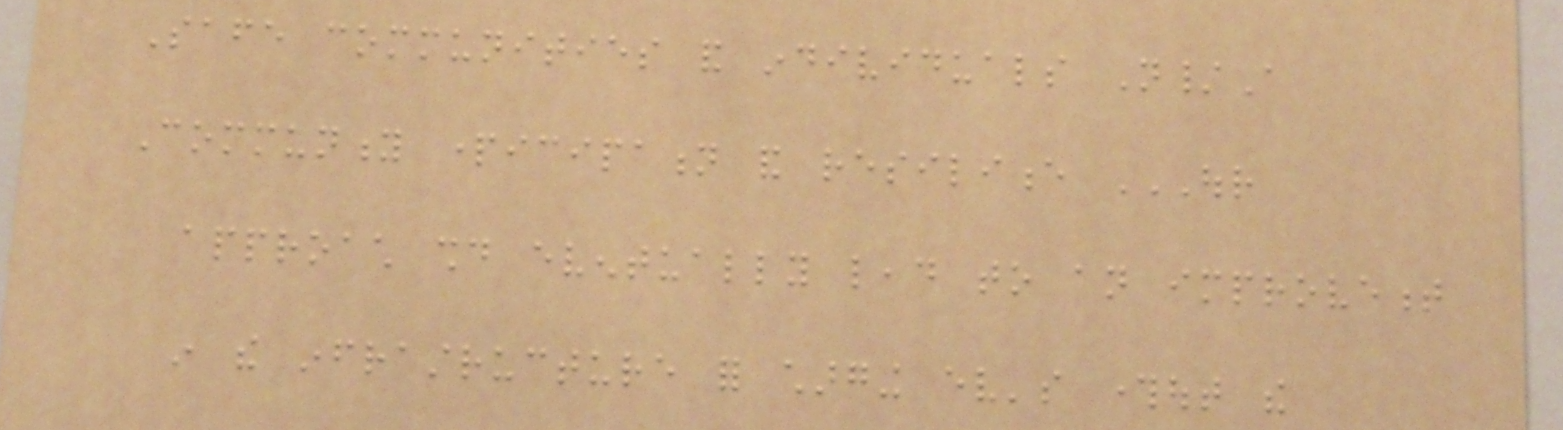Safe communities and individuals N/A
Community participation and resilience OUR
APPROACH SHOULD EVENTUALLY LEAD TO AN IMPROVEMENT
IN THE INFRASTRUCTURE FOR CHARGING EV'S THROUGHOUT THE
